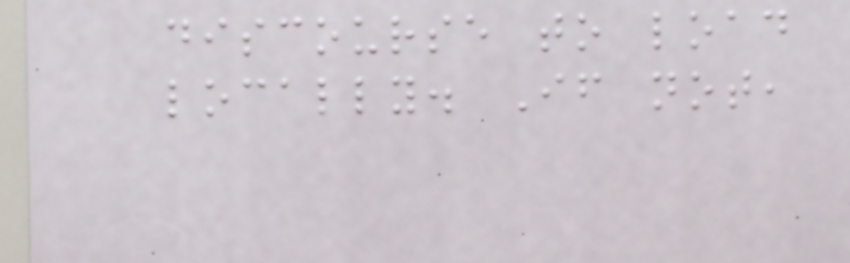discourse to load
locally. If not,
